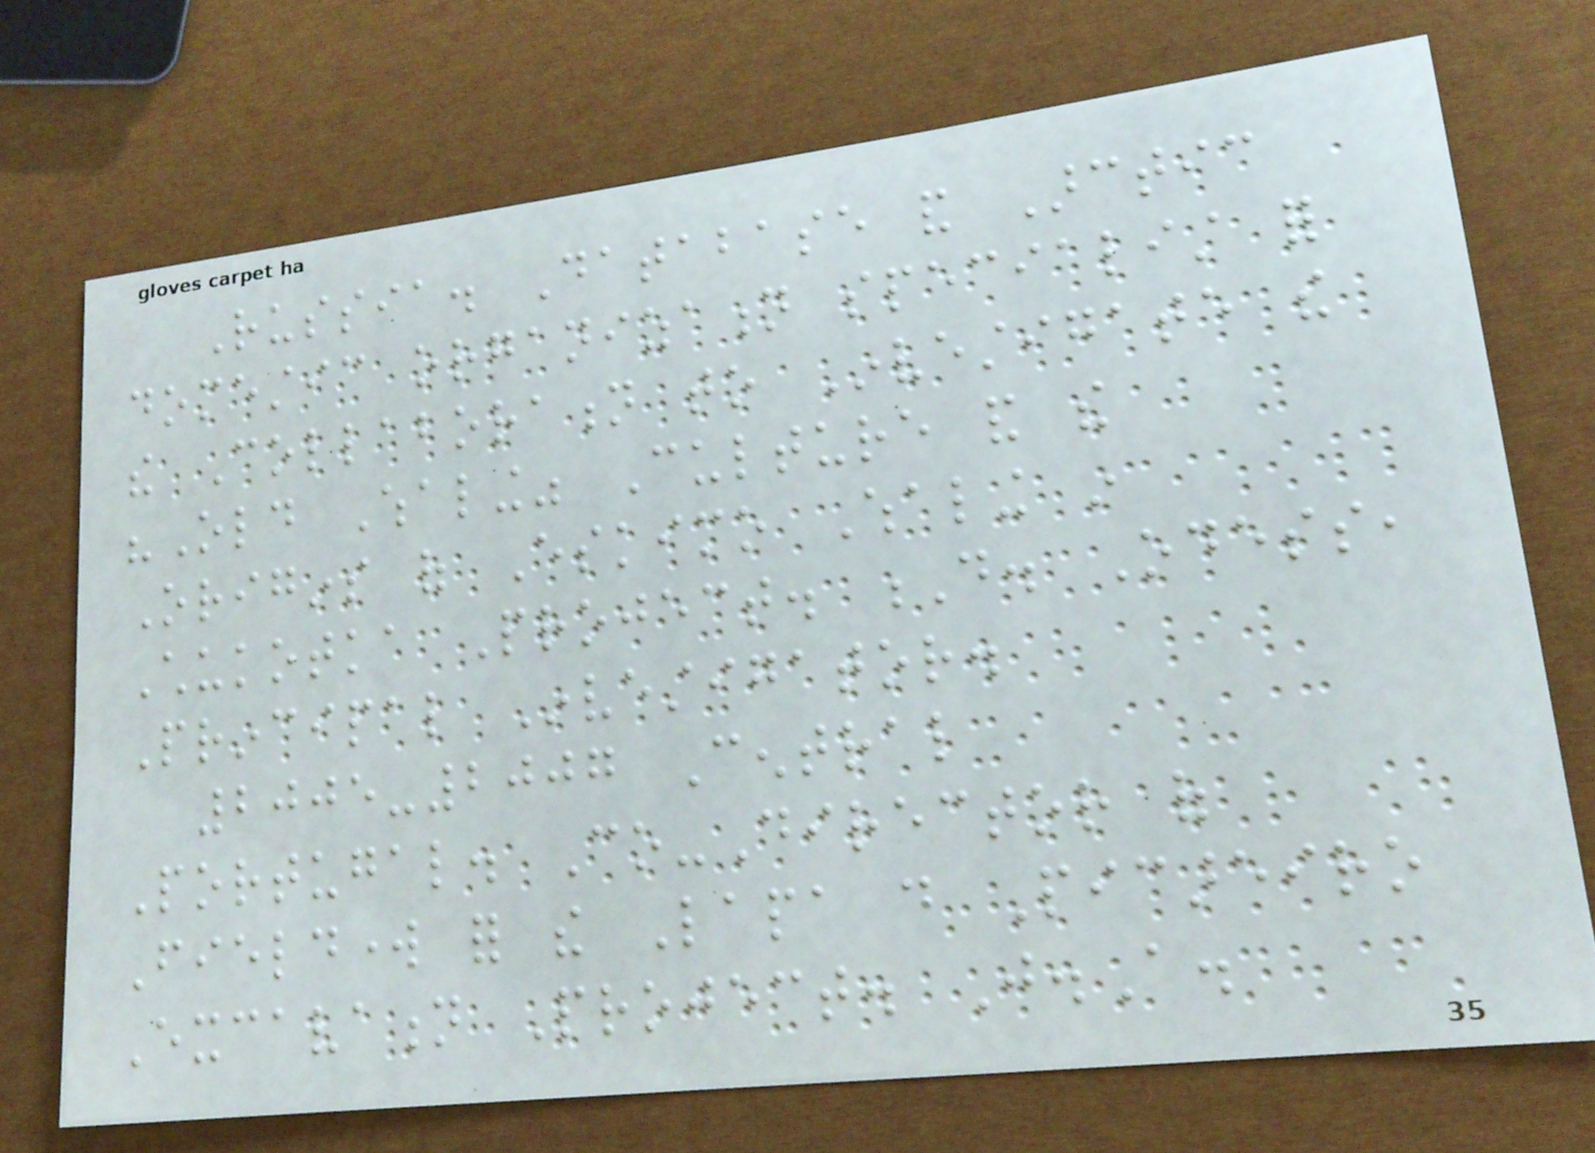Russia. Database and Arctic
domestic organization specialist for
the Collaboration to Investigate the
"Old Whaling" Culture and the
Origins of Eskimo Whaling in
Chukotka Project. D. Odess,
Principal Investigator.
2005-2007 Central
Portugal. Co-Director of
Fieldwork for the Lapa do Picareiro
Excavation Project. J.A.
